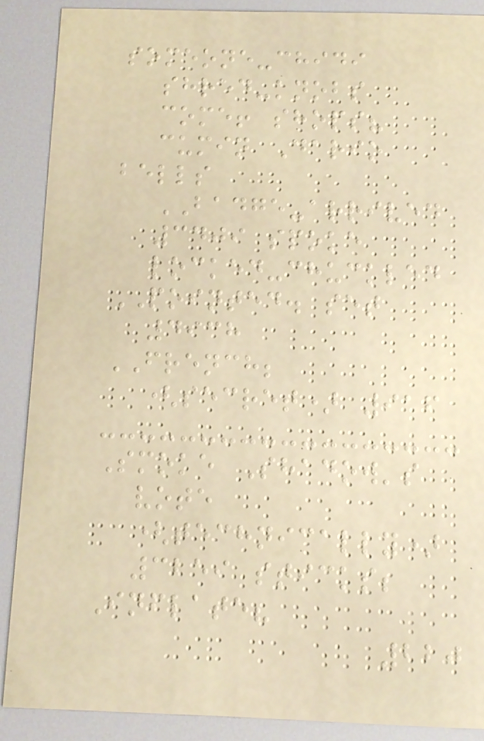someone-chidi
shred-knobs
come! shops?
cumin Dario
bells
BADGE-arrived
3409 spoke
locked-chuckled
POINTED. set
4938
FRENCH;
(secret) 916
Smoke Shadow's
vote
(technically)
3259 sticks;
Inflate?
220
